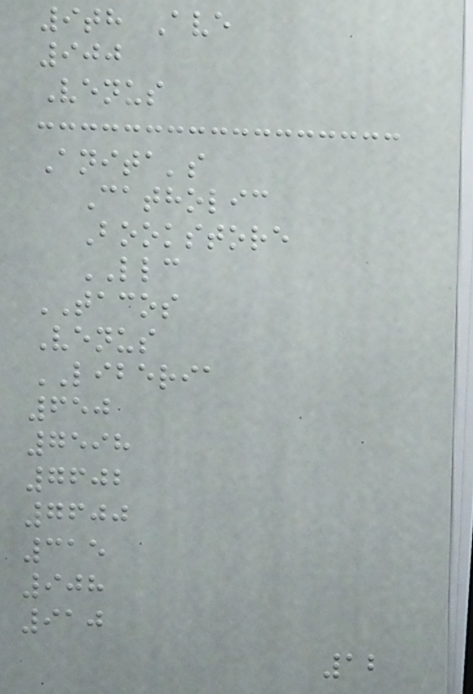9th Ave
900
Venus
Anita's
Catholic
Bookstore
LLC
TACOS
Venus
LIBERIA
650
7598
7602
7600
315
908
910
12
